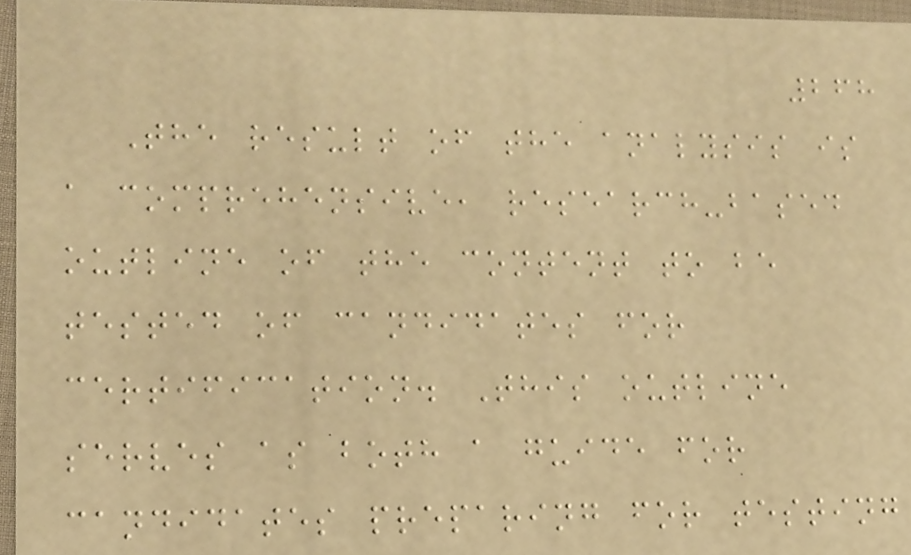268
The result of the analysis is
a comprehensive, research-based
outline of the content to be
tested of candidates for
certification. This outline
serves as both a guide for
candidates preparing for testing
